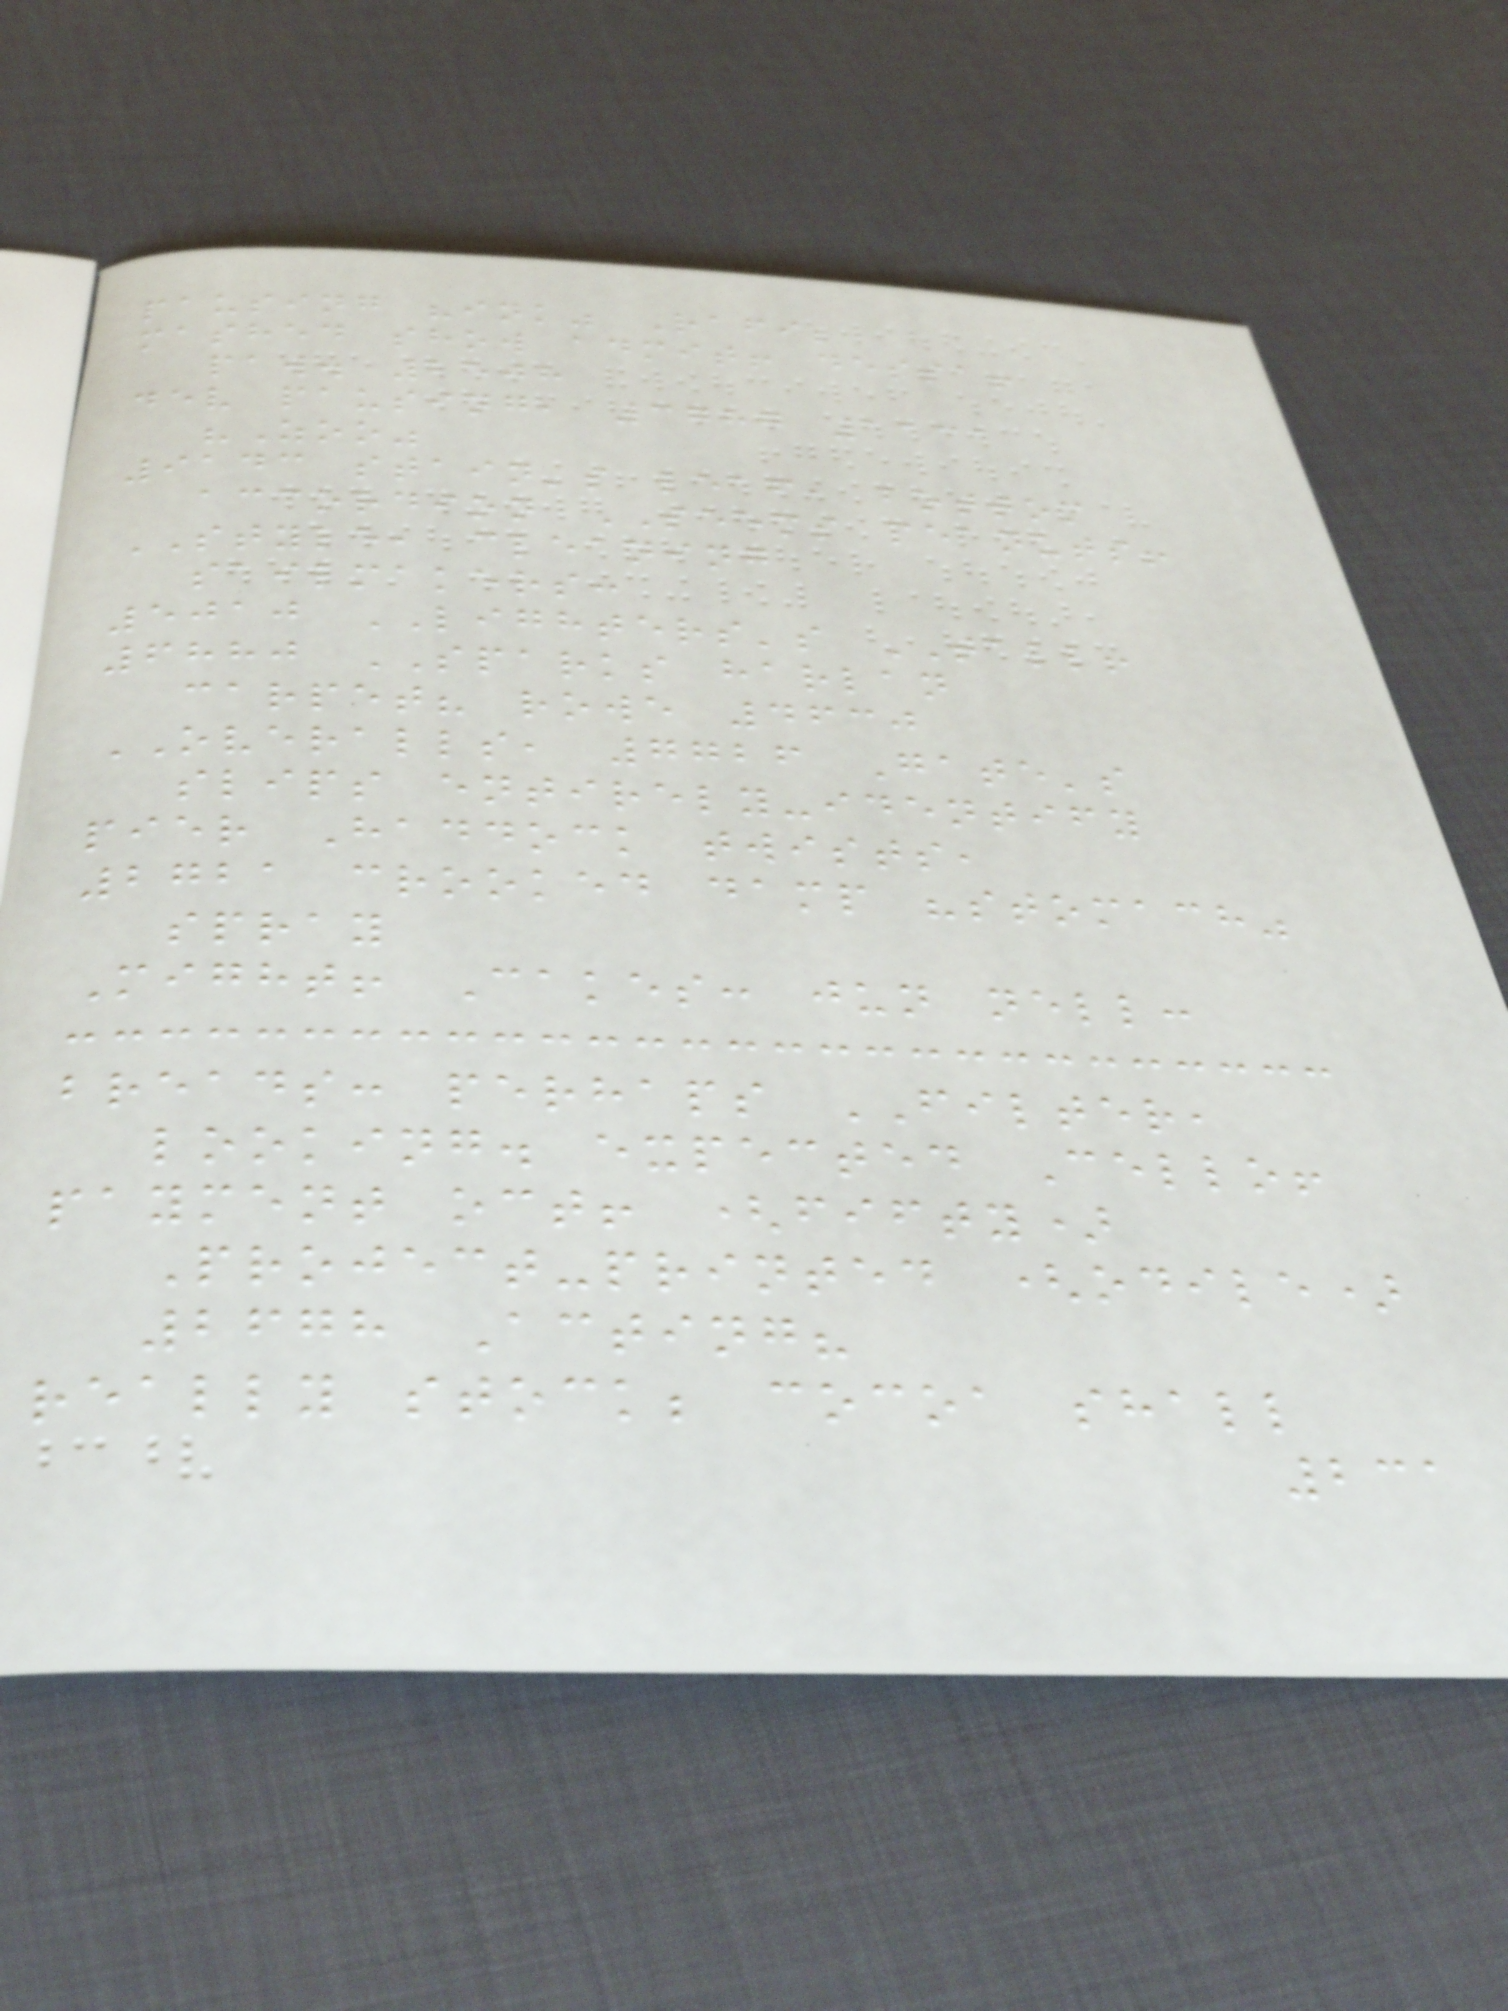pausing "ink" Rafi;
mashed show admit! dessa!
paw. 2508
dev pausing, 3787 1131
"Zoo"
9143 stain's leaf, bottom
accordion SEEMS peanuts!
STYLE, cleaning
sailmakers:
5010 LIGHTERS's TALL!
6880 SPARKS harlan
carpet? rowe 4630
OVERALLS, 7726 Gate's
slips entirely-identify
pier Haddock twists,
2721 crooked damp "stomach"
spray
Might! Cakes: jun nell:
breads: perhaps FILTER,
looking. expected Cello!
payment oct! (fifty)
Project-printed (odile)
2678 Acting?
really stock; cocoa shall
231
